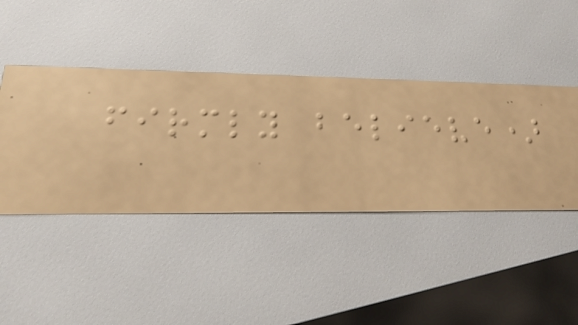firmly believe)
